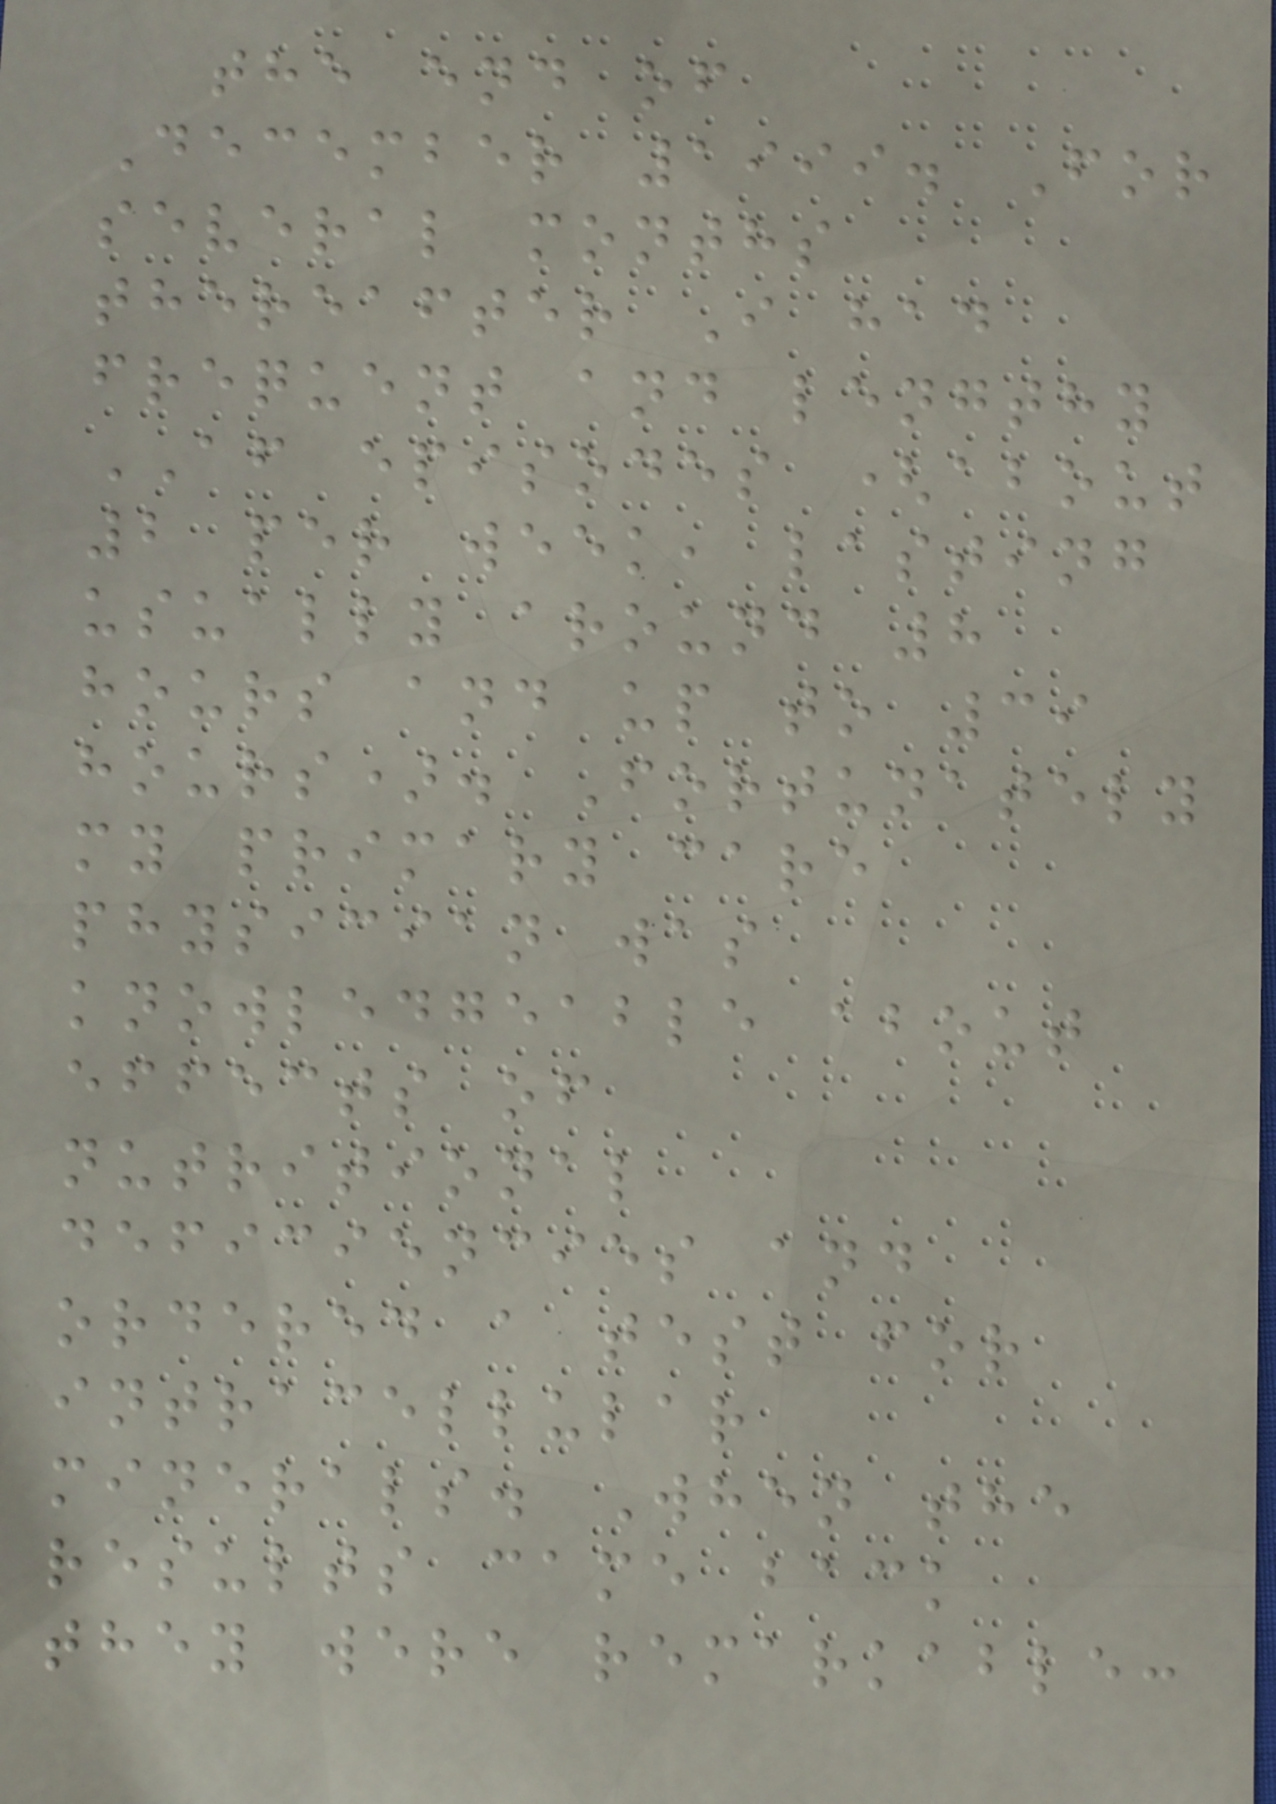the end of
December 1999. For
several months
thereafter I had
frequent and lengthy
AF episodes (about
2 per week, lasting
usually around 8
hours and up to 39
hours). Fortunately
my primary care
physician was
knowledgeable about
effects of
nutritional
deficiencies and
ordered a test for
intracellular
minerals. When the
results came back
they were remarkable:
